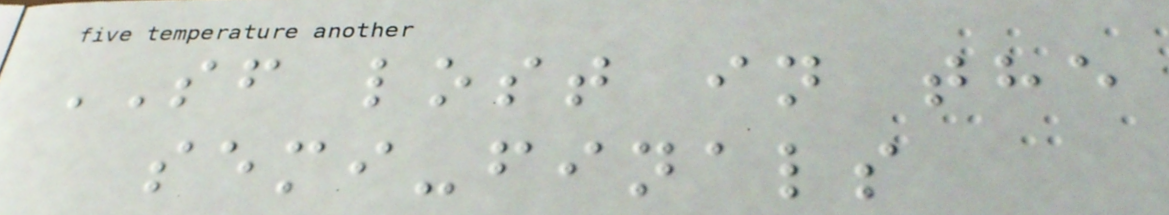SF lost in the
semi-finals
